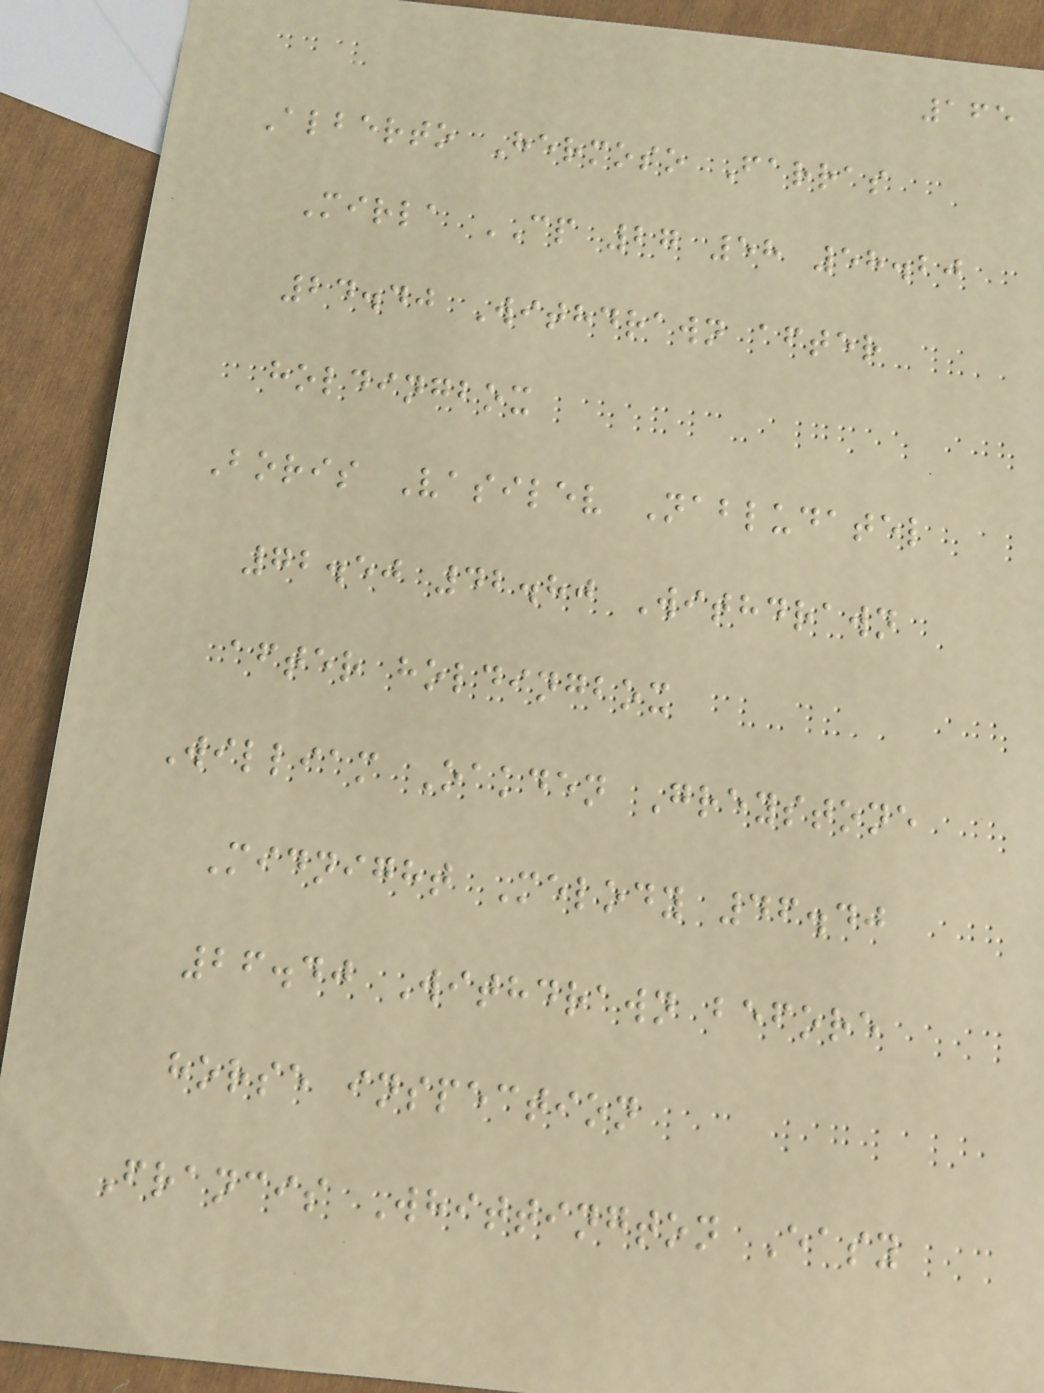165
Alberto Hermoso Farras
Mirla CP 27 58 58.20
24.40 Withdrawn after
holdingbox
Boris Vasilev Nabludatel
72.50 42.80 Withdrawn
after holdingbox
William Oakden Greystone
Midnight Melody 46.40
26.40 Withdrawn before
horse inspection
Francis Whittington Easy
